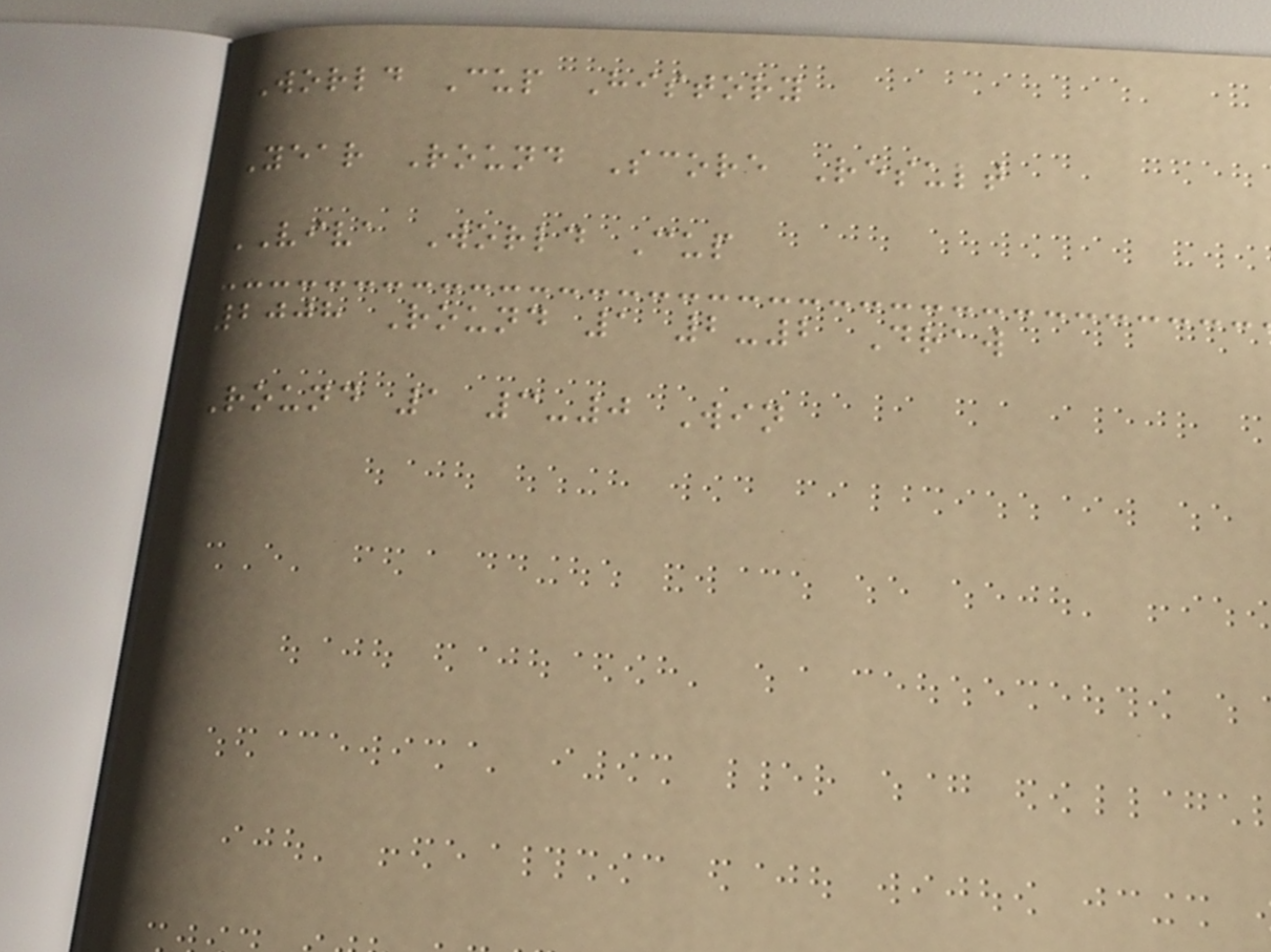World Cup History
Year Round Score Result
VIVA World Cup
2008 Round 1 2-2 Draw
Round 1 3-0 Win
